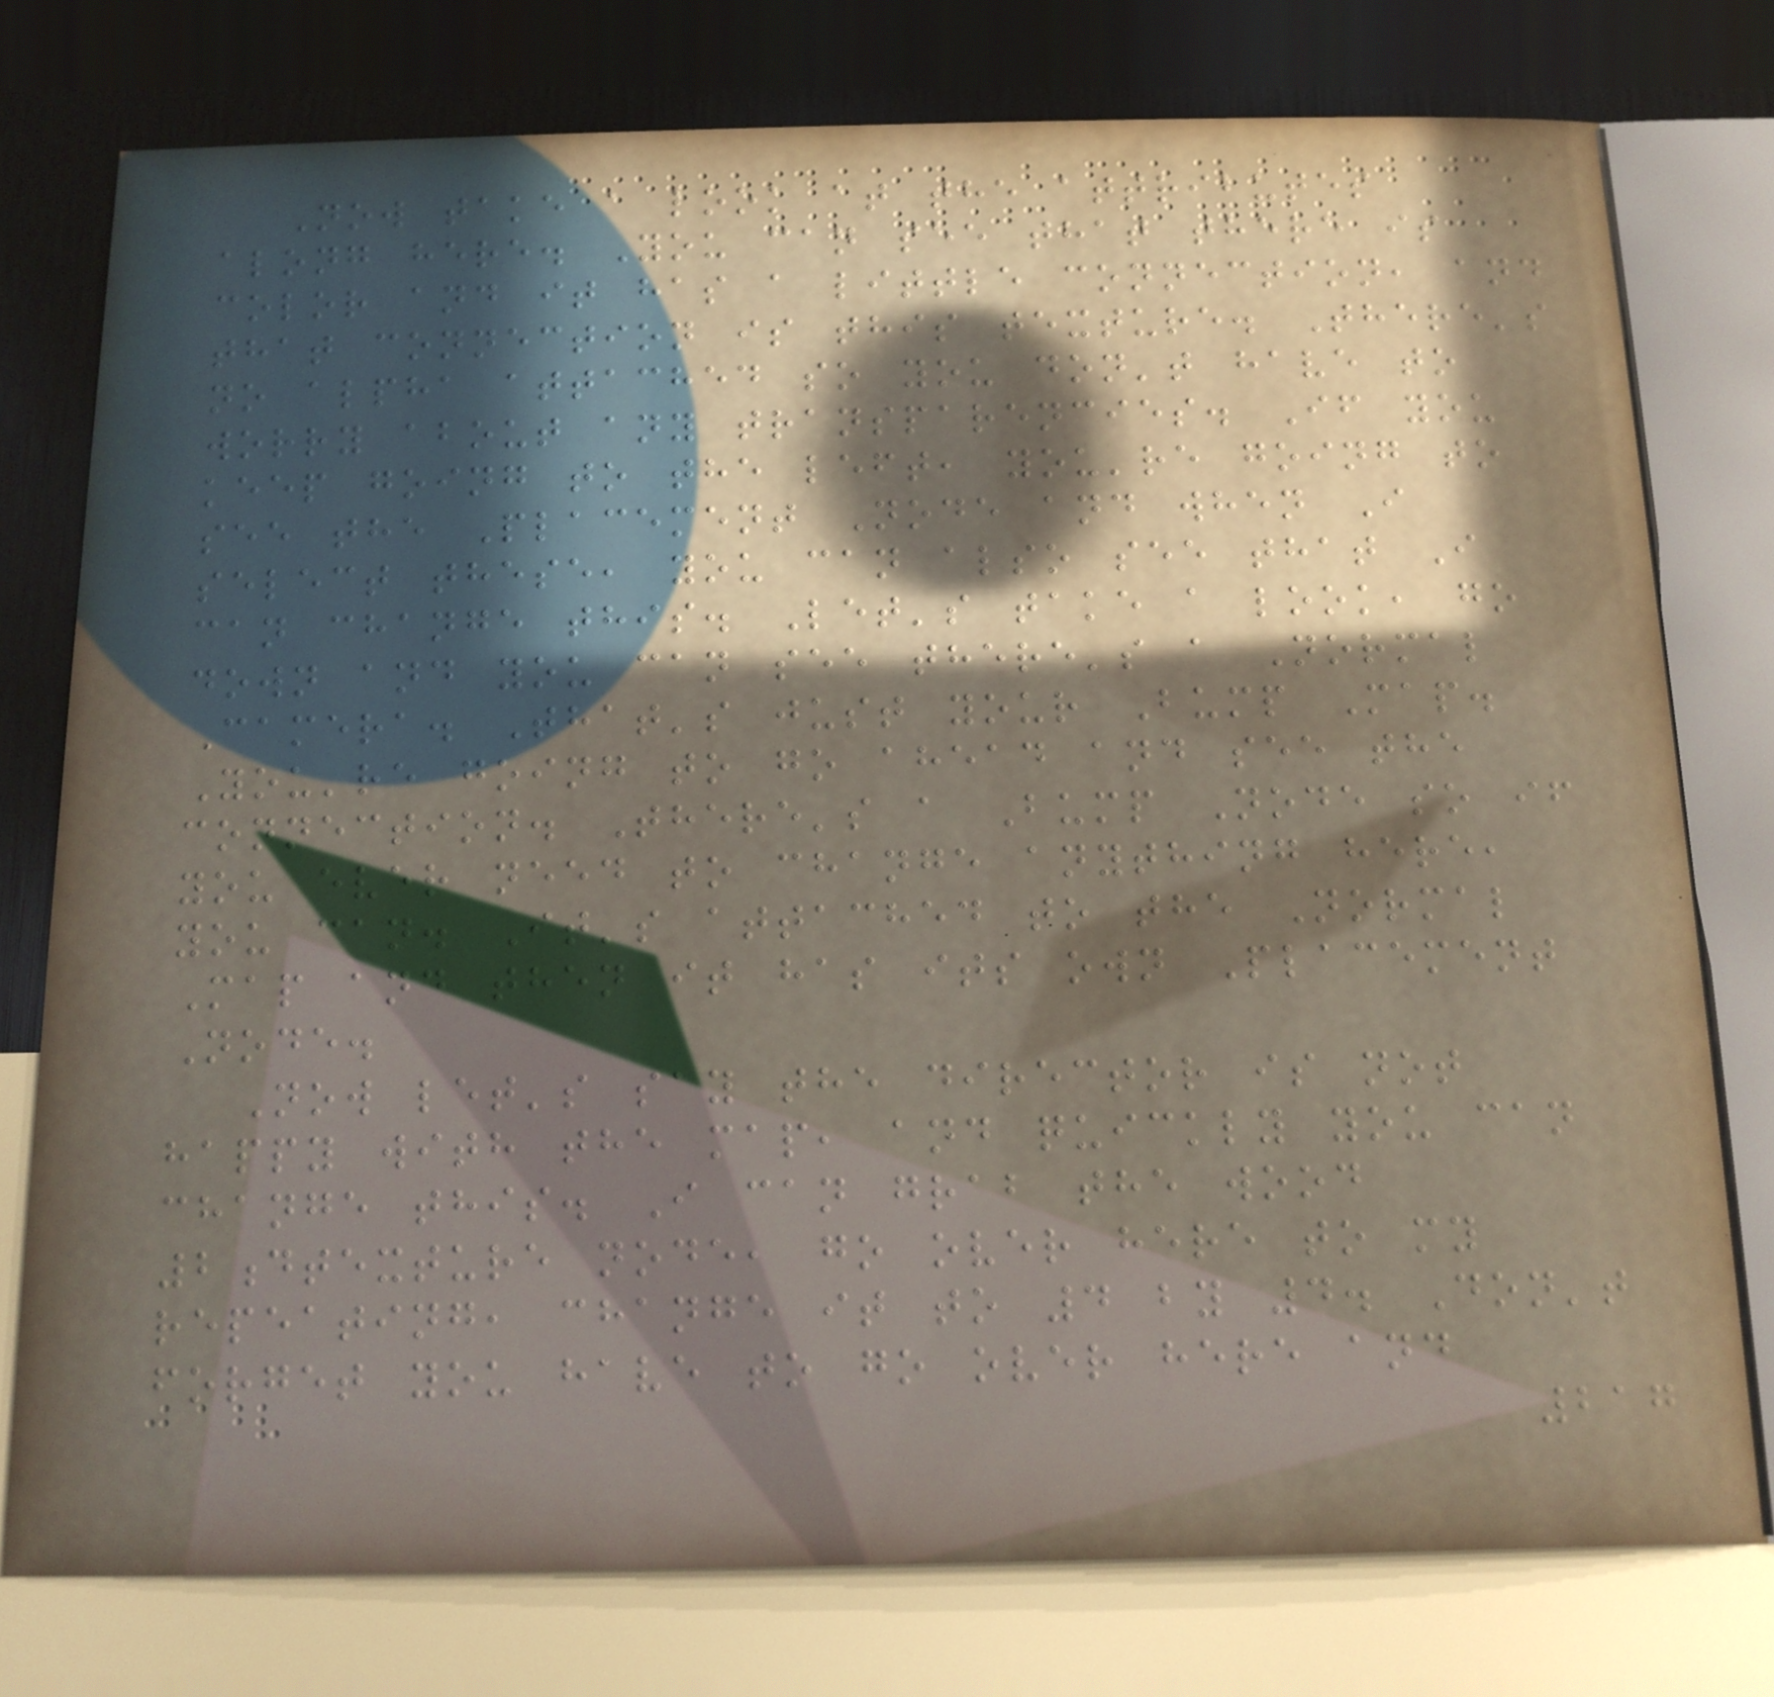Now take a look at the attributes
along here. You can see that there is
color and it has a little connection, and
that connection is this texture. There's
no alpha attached so you don't have to
worry about any transparencies. If you
keep going to the left, you're going to
see the Placement Node and when I
select these, you can also see that I
can change this. Let's take a look, go
down and you can see there's a Normal
Camera. That's just your Bump Map.
You're going to go ahead and see the
connection. There's a Bump Node so if
you ever need to change anything here,
you can. It's attached to the Normal
Map and then it has its own Placement
Node.
Now let's say the director is not
happy with the map, and quickly you can
change this. I can grab the wood
2dtexture node, go over here to my
repeating, change it to 4 by 4. Don't
forget you have to go over here and
217
